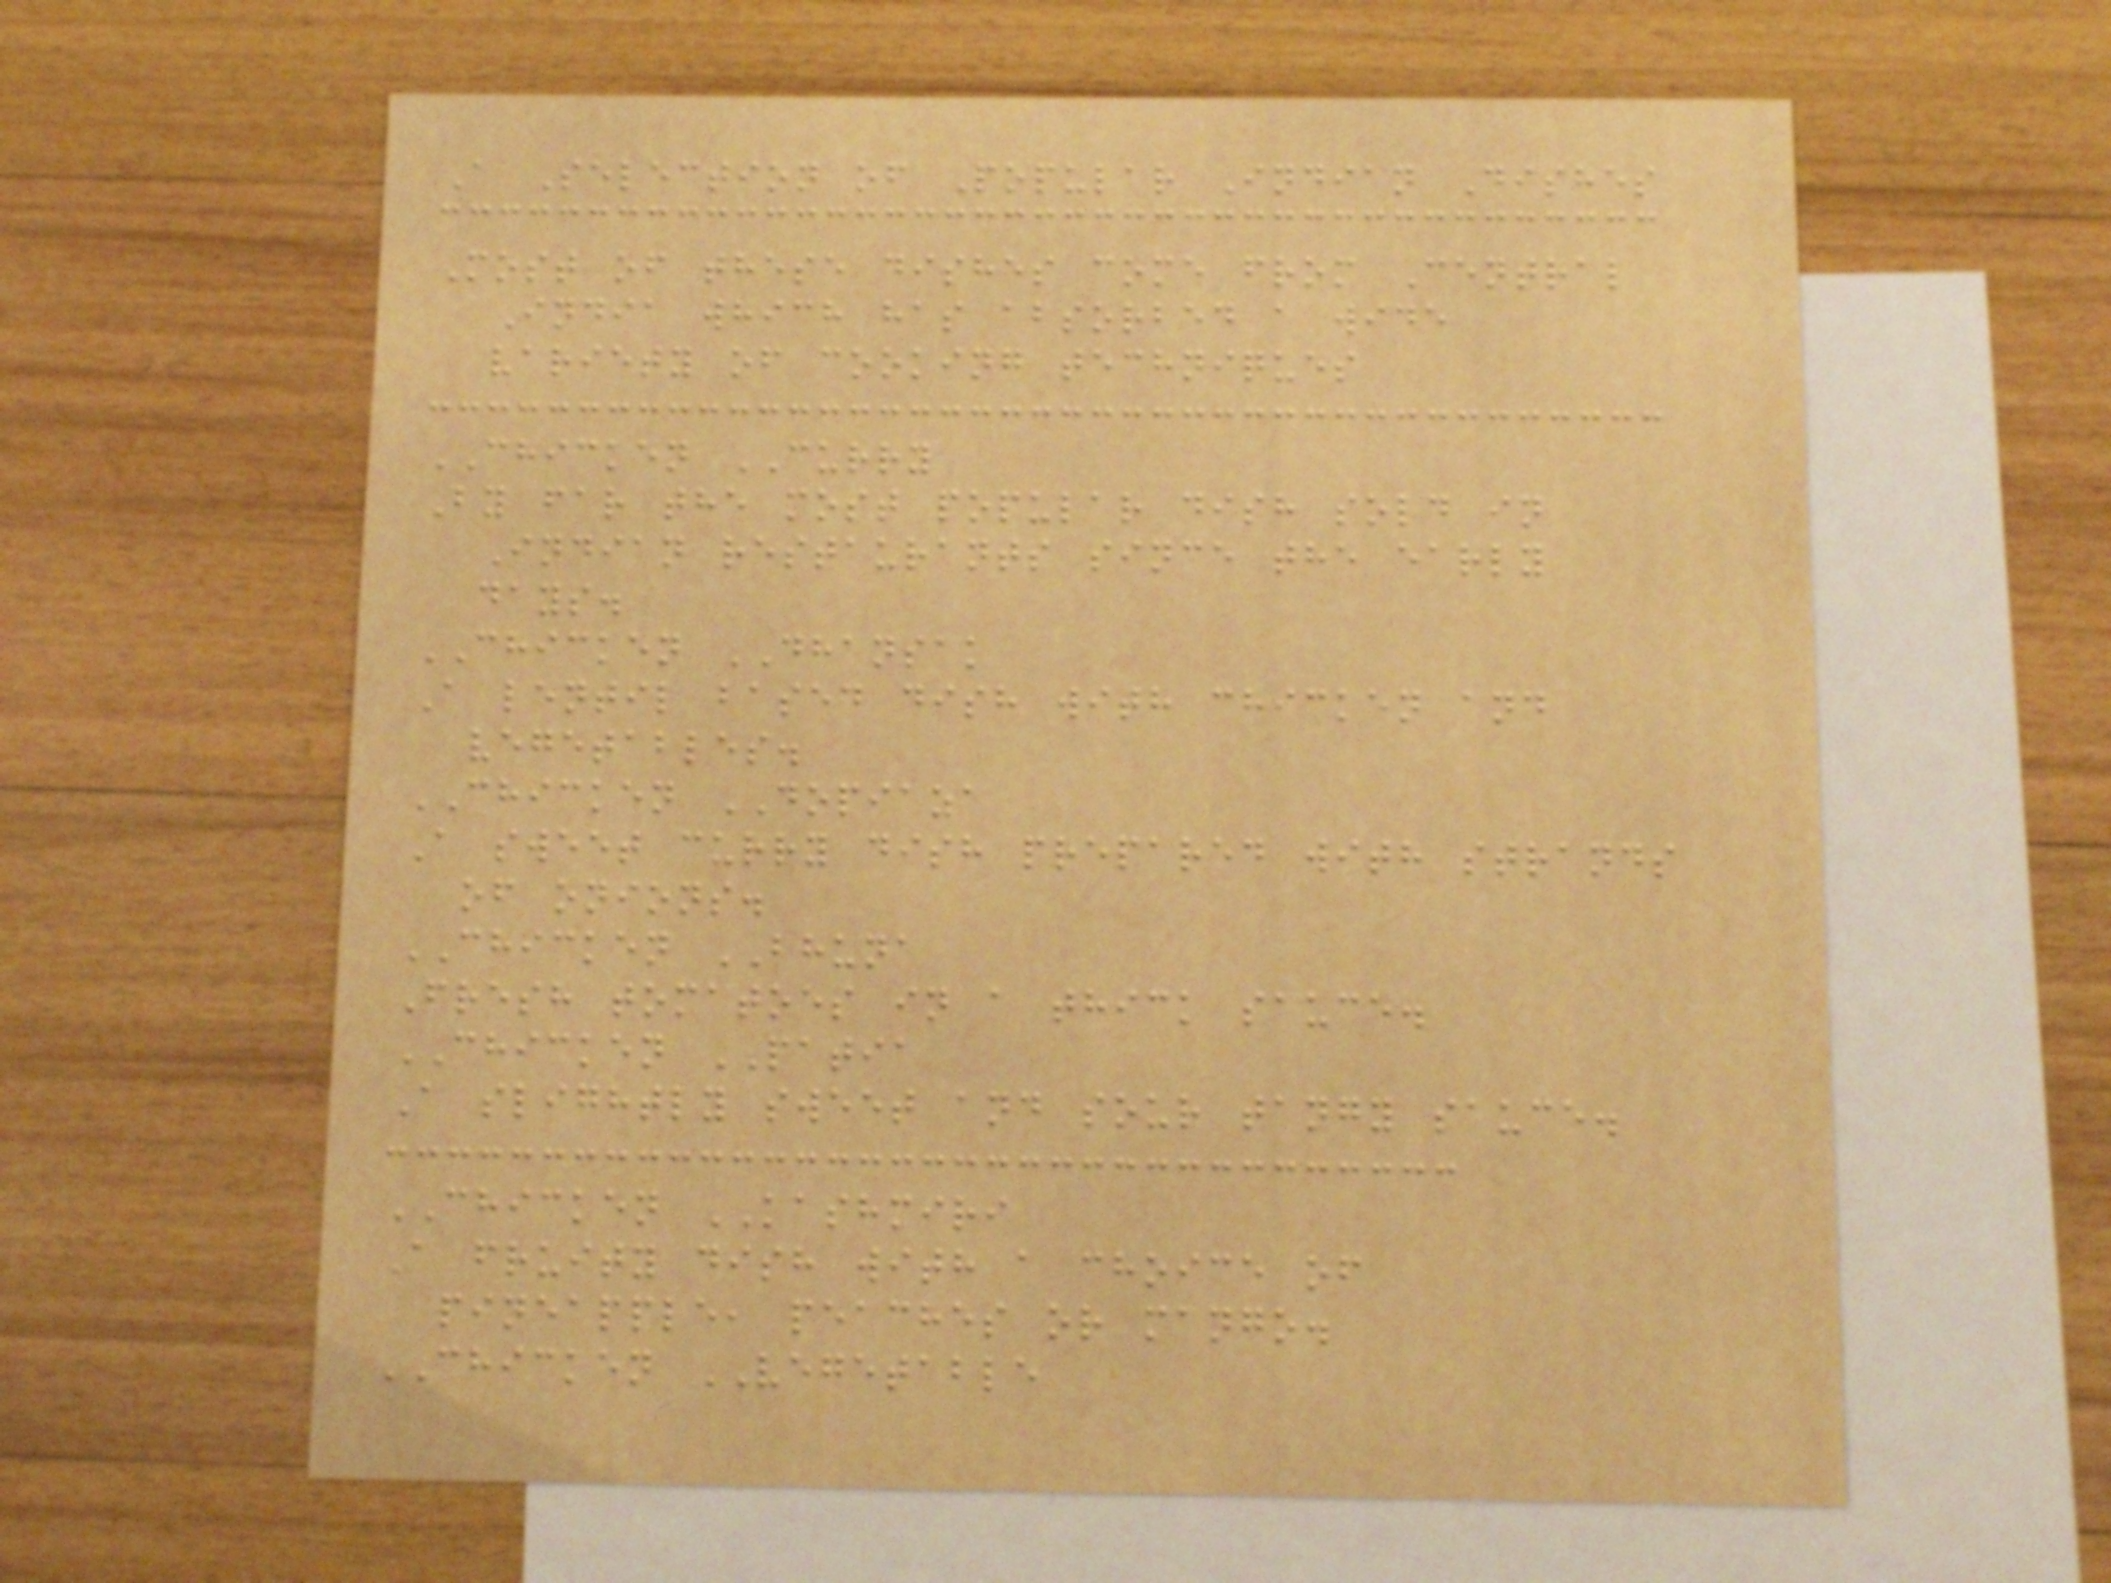A Selection of Popular Indian Dishes
Most of these dishes come from Central
India which has absorbed a wide
variety of cooking techniques
CHICKEN CURRY
By far the most popular dish sold in
Indian restaurants since the early
days.
CHICKEN DHANSAK
A lentil based dish with chicken and
vegetables.
CHICKEN DOPIAZA
A sweet curry dish prepared with strands
of onions.
CHICKEN BHUNA
Fresh tomatoes in a thick sauce.
CHICKEN PATIA
A slightly sweet and sour tangy sauce.
CHICKEN KASHMIRI
A fruity dish with a choice of
pineapple, peaches or mango.
CHICKEN VEGETABLE
